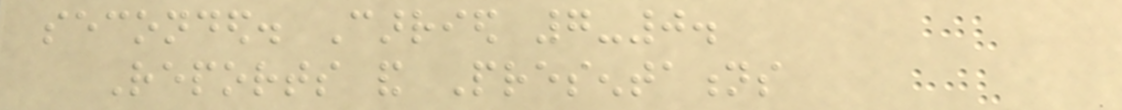seconded. Carried 7-0.
Reports and Presentations
